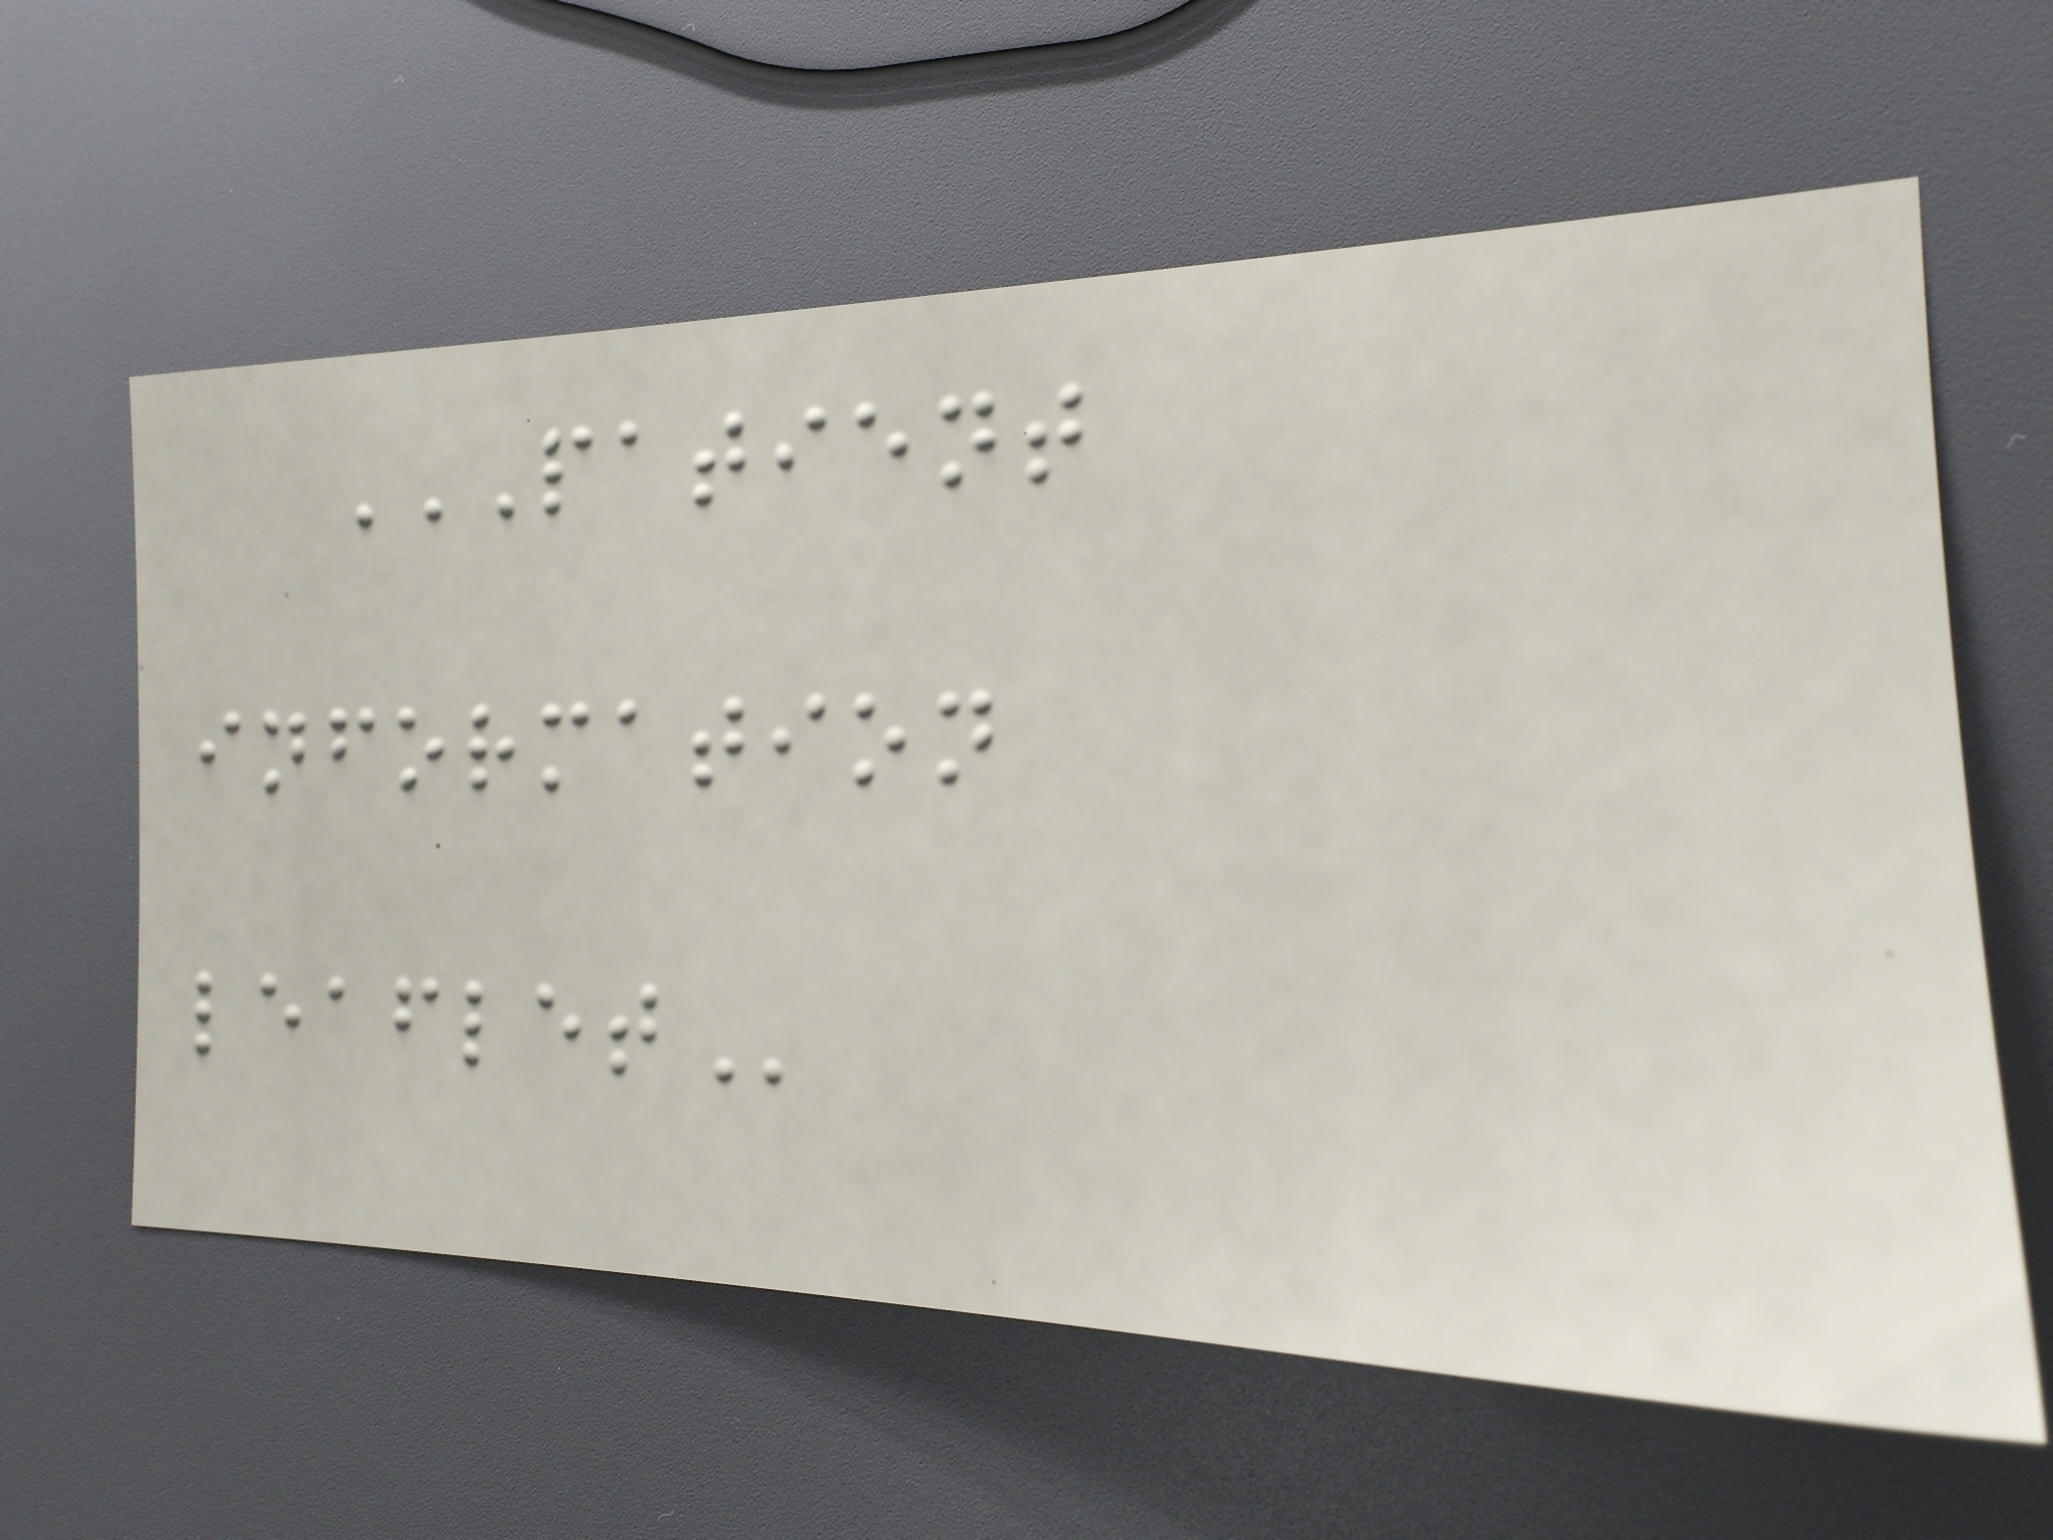PATIENT
INFORMATION
LEAFLET
